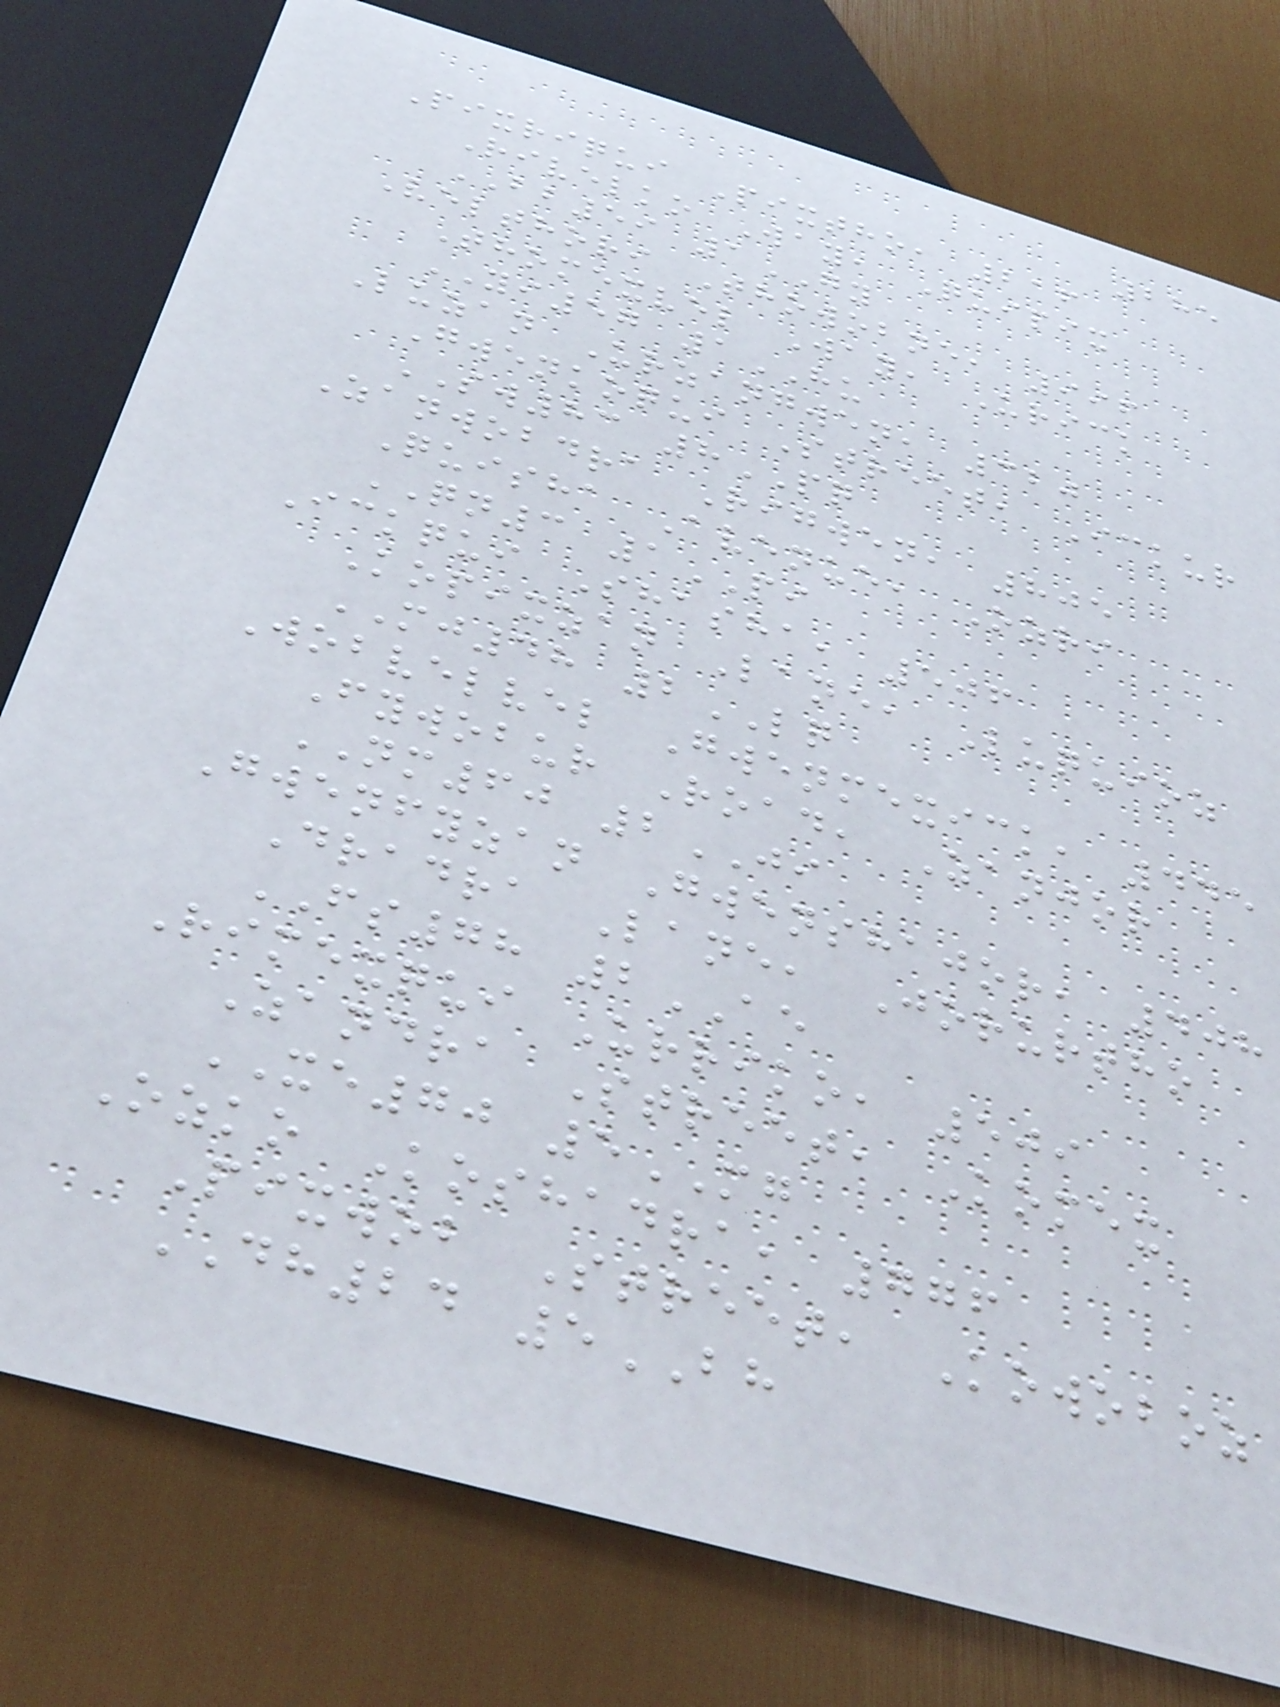285
Pixriqui Pixtho, 216
Rivelko Way, Quipix
BB59 1GY
Velthori Thowobne, 996
Thomexvel Way, Urick
YI57 1HU
Luzan Urzangwen, 320
Gwenkoqui Street, Ickur
SW83 8PQ
Zanwobdra Rigwen, 805
Quisha Avenue, Ozri
QN3 1PI
Ickqui Shasha, 506
Kopixzan Lane, Luquioz
MJ48 2LQ
Wobvelvel Gwenmexick, 445
Fywobur Road, Zanjor
NM60 2JI
Gwenfyzan Gwenshajor, 408
Dradra Lane, Jorurtho
FS78 2AE
Rimexqui Urriko, 509
Zandra Street, Komex
XE70 5MG
Ozko Koshadra, 776
Pixwob Street, Kowoboz
DH24 5BH
